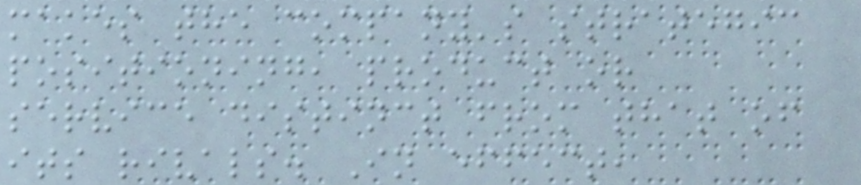makes the company's strategic
positioning, product or
service distinct from that of
its rivals. In effect,
